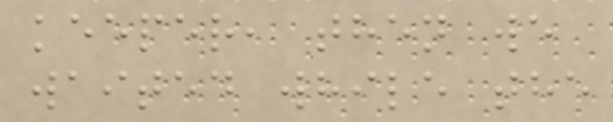keeper, then we
waited while the
